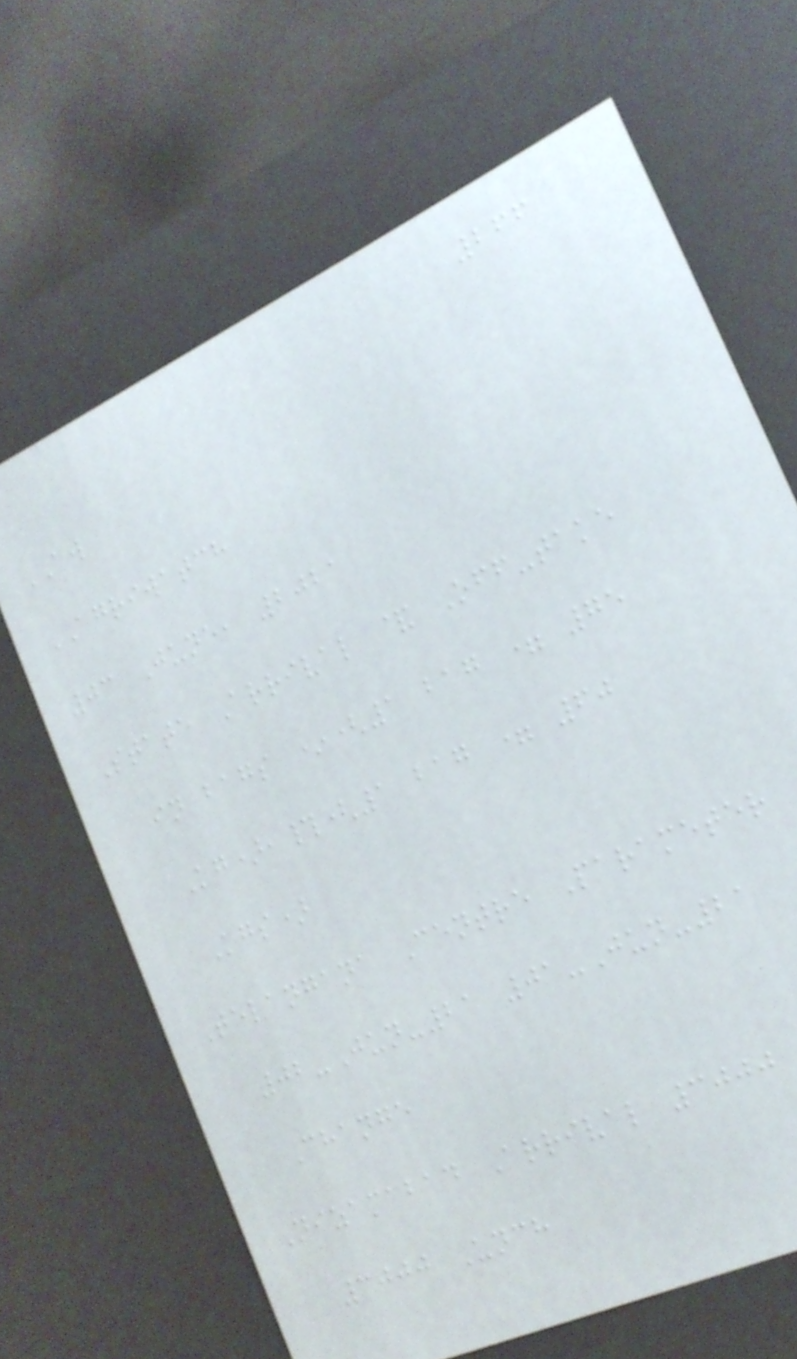266
AW
AGRIWATCH
03 June, 2021
State Arrival & Off-take
in bags *(1 bag = 75
Kg),#(1 bag = 60
Kgs)
Telangana Centre Parameter
02-Jun-21 01-Jun-21
Change
Nizamabad Arrival 3000
3000 Unch
